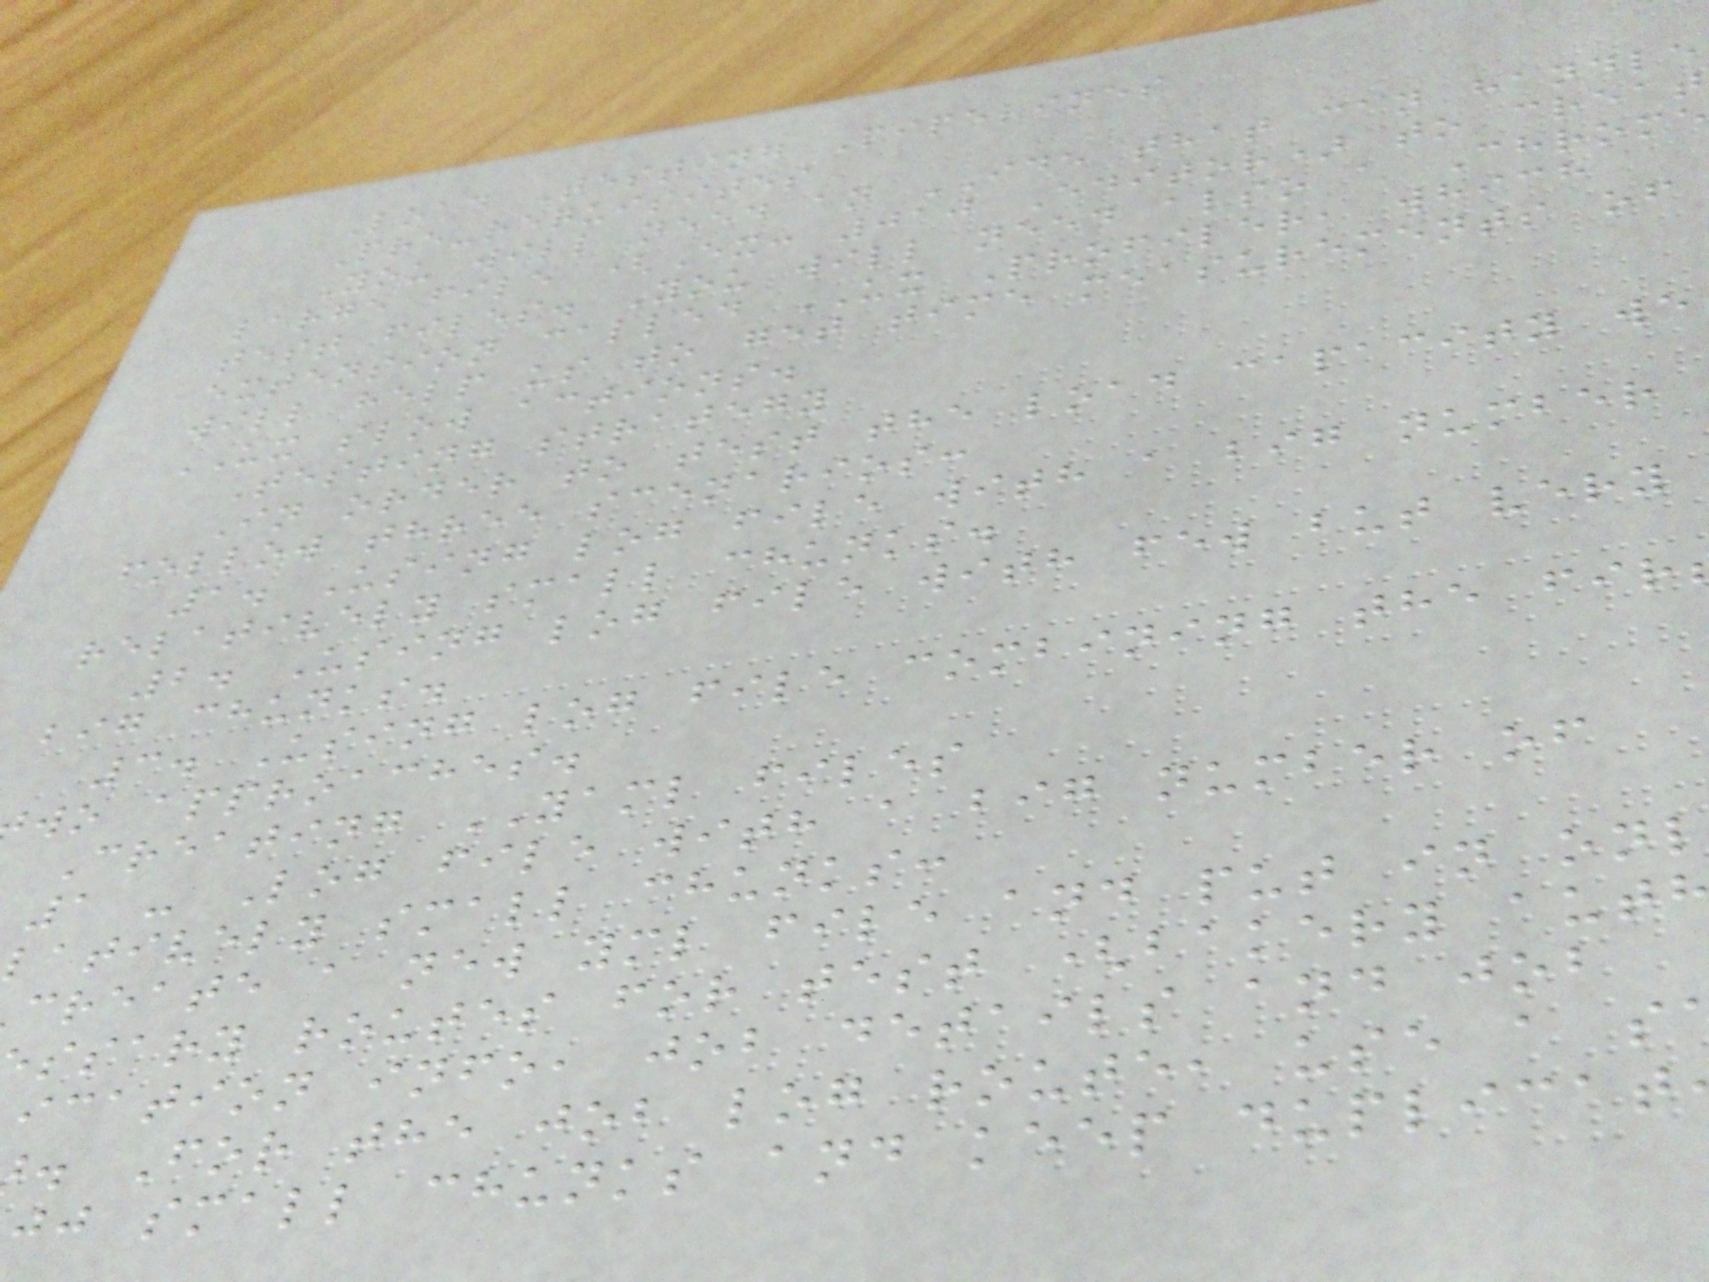Load Testing Pipelines
Pre-requisites
You will need an IDE that can handle
large file (Ex: 010 Editor) to creat
test files. You will need also a Chrome
extension called UX Profiler, which
will help us to get time measurements of
UX slow actions.
Testing strategy
In order to test the load capacity we
follow three scenarios:
1. Using log file with a big number
relatively small chunks.
2. Using log file with few but very
big chunks.
3. Using log file combining the fir
wo approaches.
Creating YAML files
1 - Log file with a big number of
latively small chunks:
create a new yml file and put in onl
ssary routes for test (bakery aut
ication info, job details and job
. For the job log route, use a s
jj small chunks and keep duplicat
